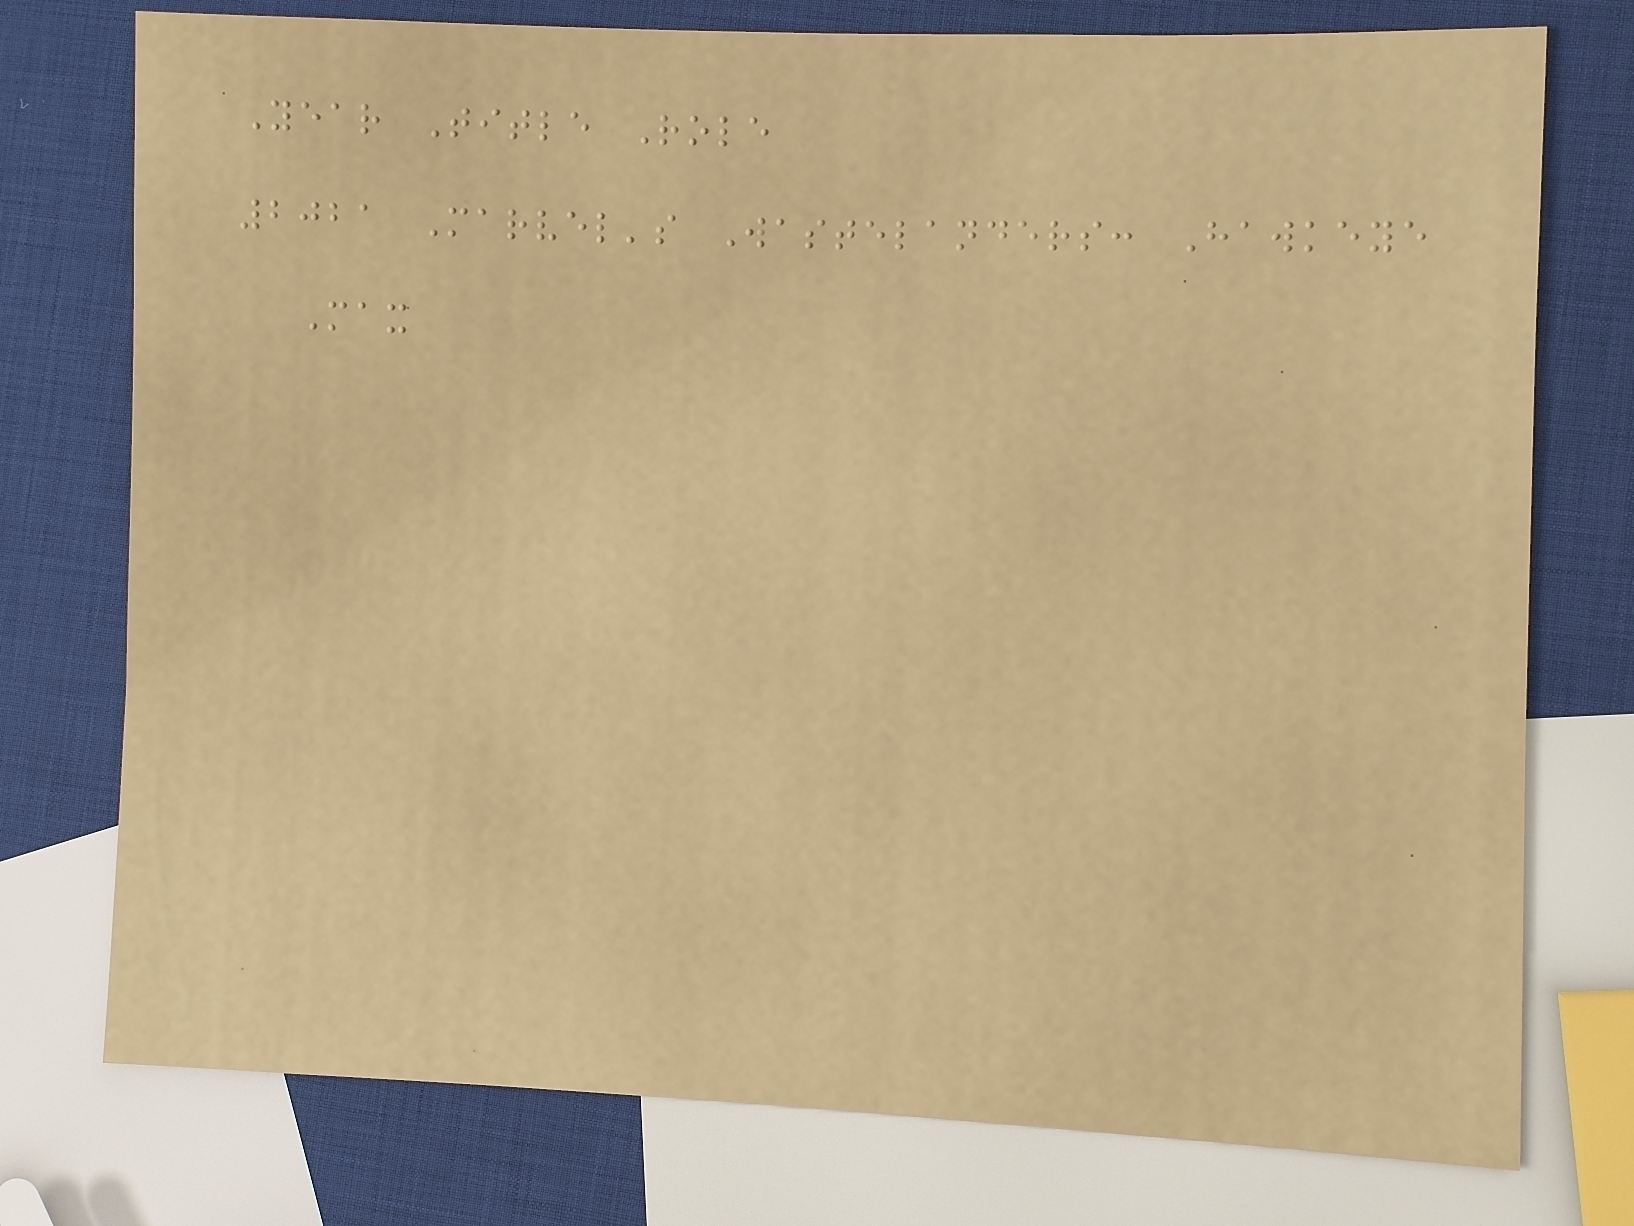Year Title Role
2021 Marvel's Wastelanders: Hawkeye
Max
